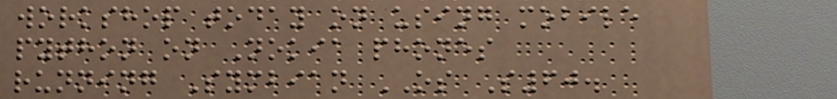workshop today on using mobile
python on Nokia phones
running Symbian OS S60.
